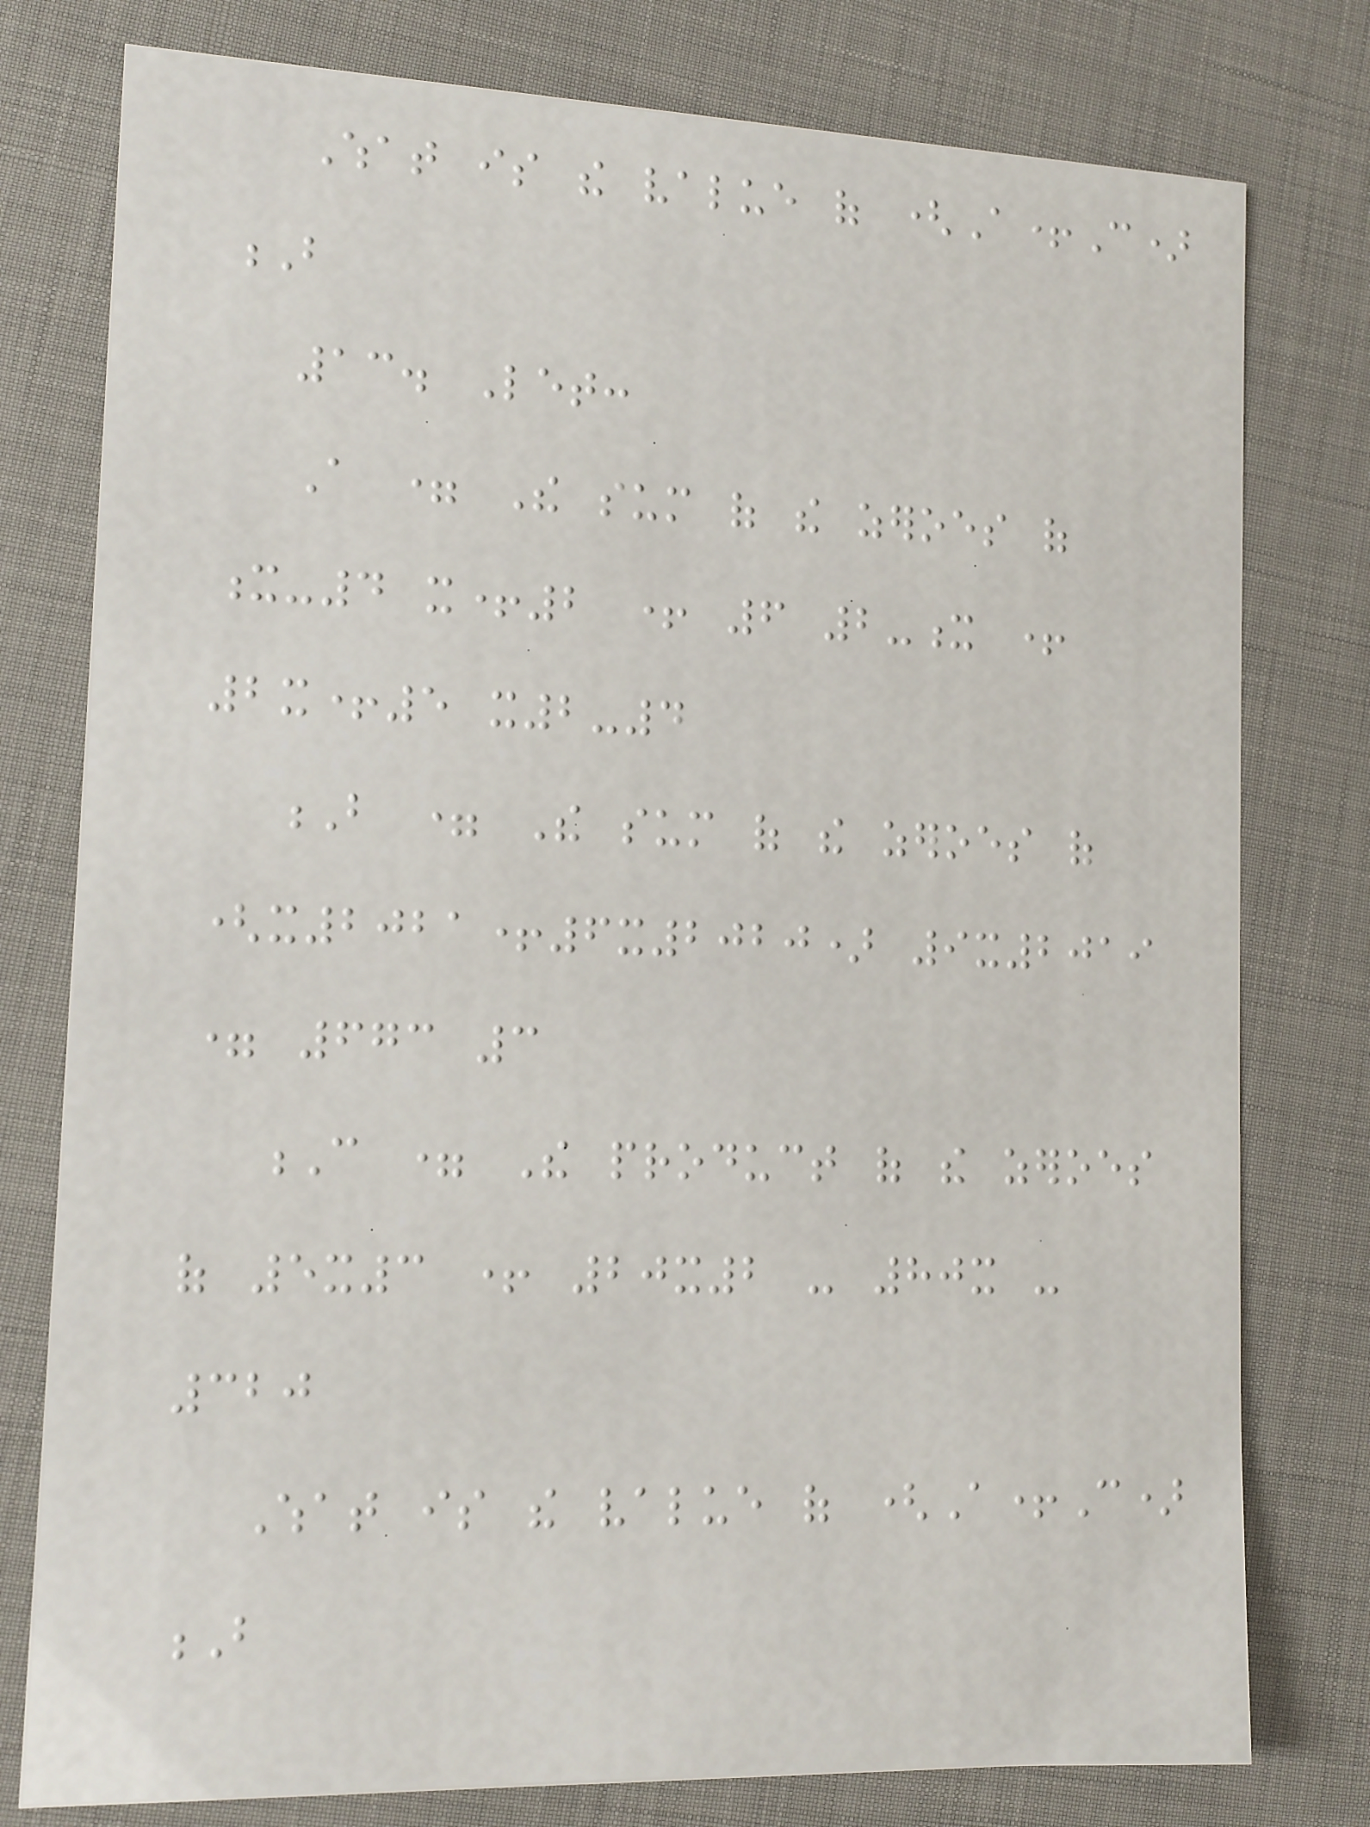What is the value of (A+C)
B
13. Let:
A = The sum of the zeroes of
x-4 x+2 + 6 2-x +
2x+5 x2-4
B = The sum of the zeroes of
(x2021+6x2020) 9x2019
= 673 3
C = The product of the zeroes
of 5x3 + 20x2 - 80x -
320
What is the value of (A+C)
B
